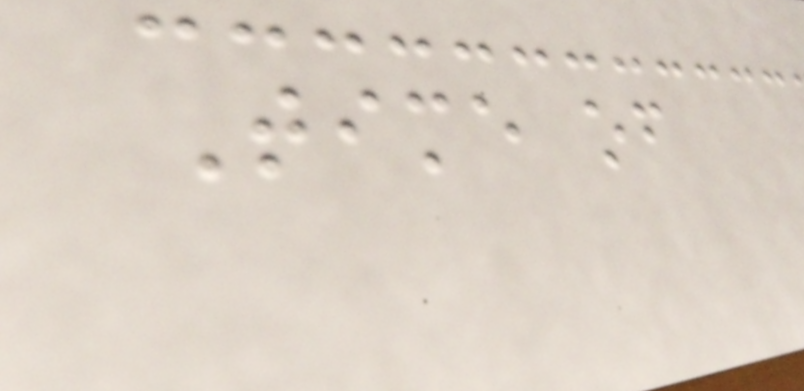Time of
